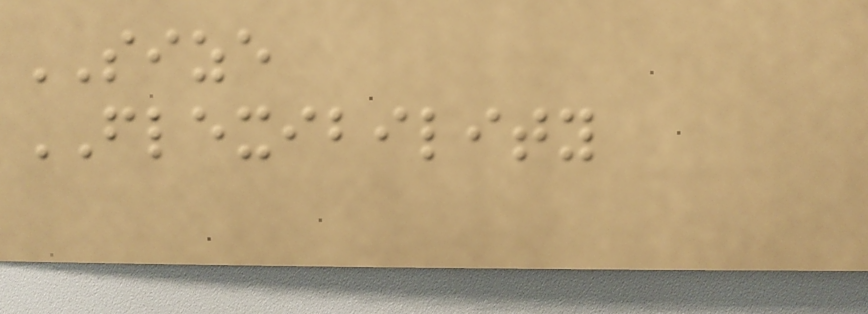SIZE
FLEXIBILITY
